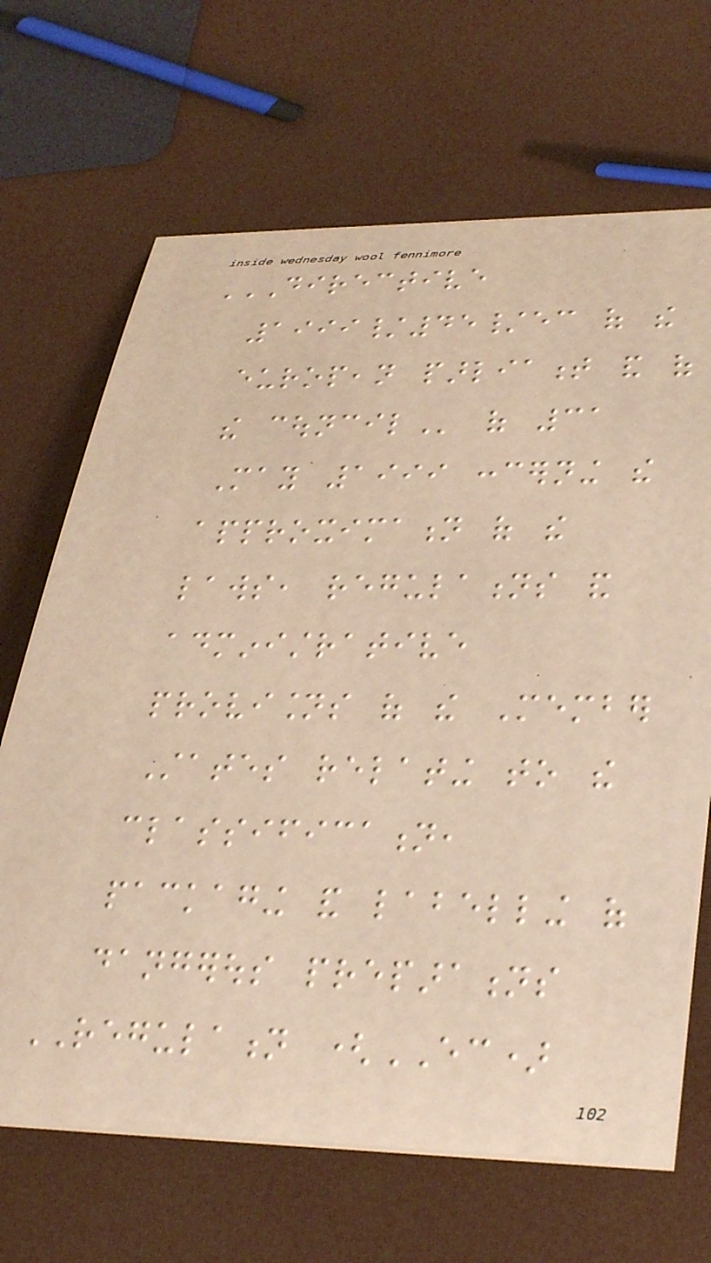DIRECTIVE
1999/45/EC OF THE
EUROPEAN PARLIAMENT AND OF
THE COUNCIL of 31
May 1999 concerning the
approximation of the
laws, regulations and
administrative
provisions of the Member
States relating to the
classification,
packaging and labelling of
dangerous preparations
REGULATION (EC)
